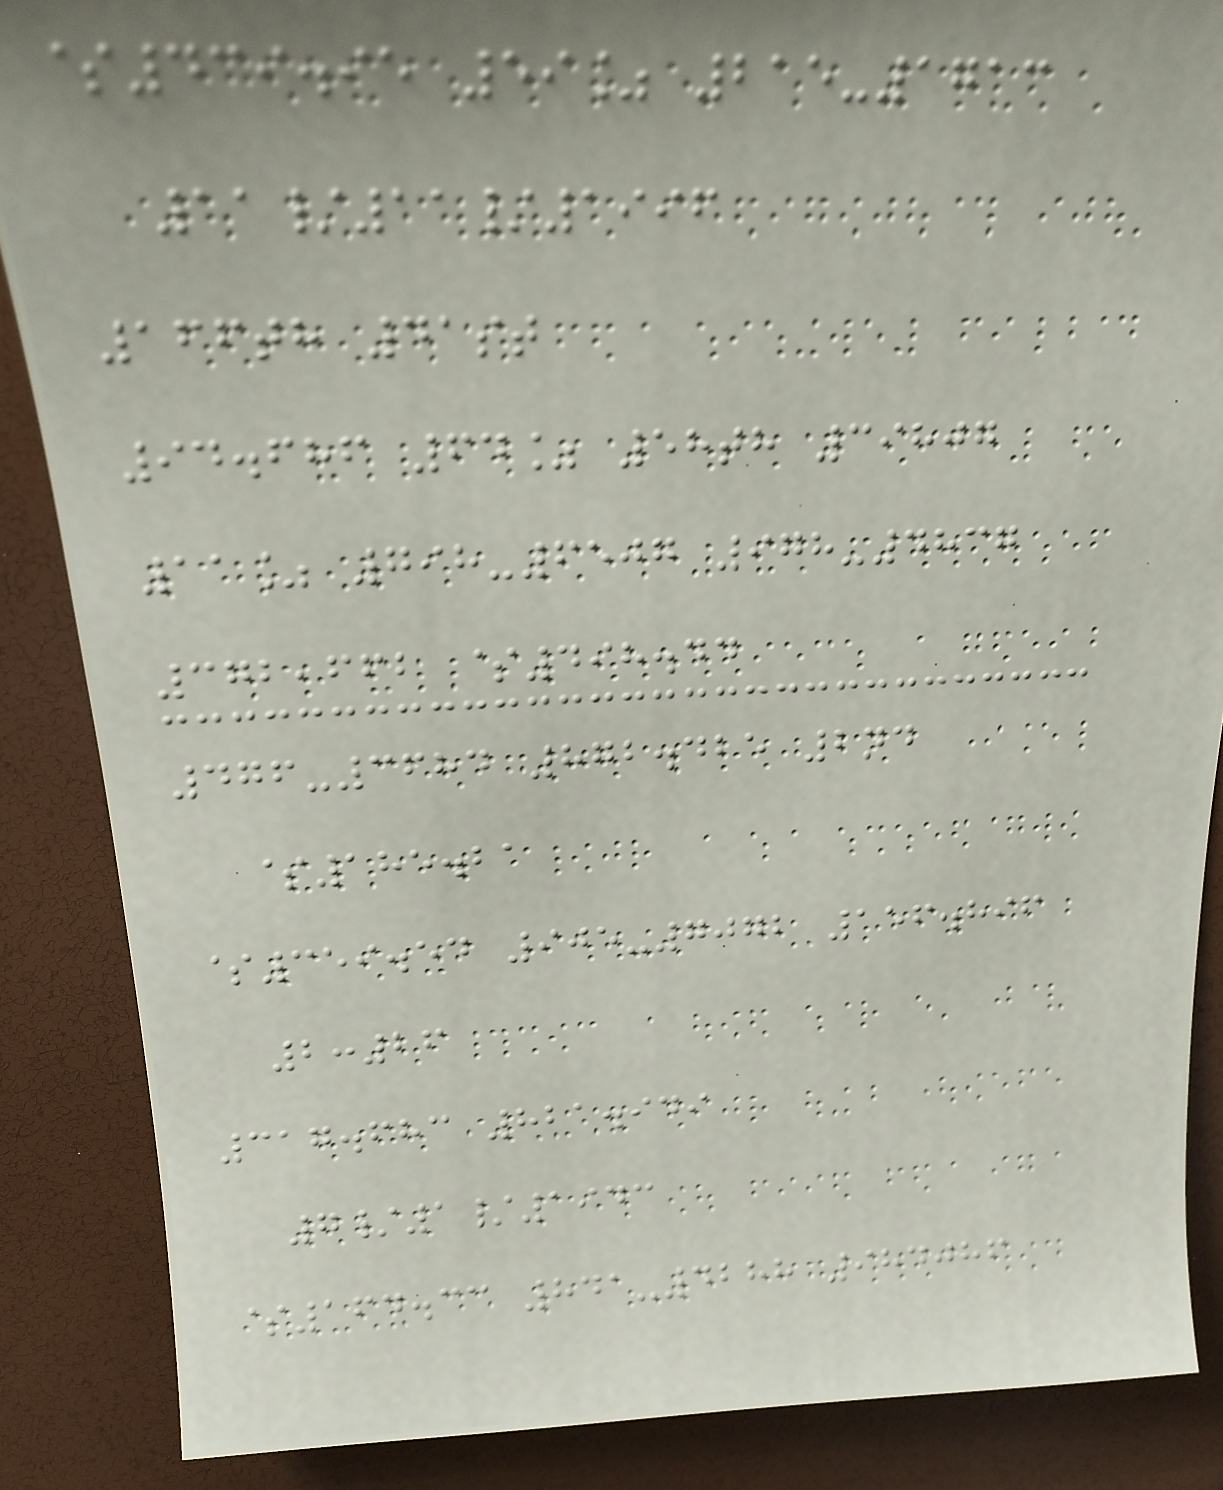$439.95 59% 215-1713
11/11/1996
166th 41st
94.686 64% 58th 39807
11% 798-6507 978-4837
372,662 $498.44
476-3684 872.425 2nd
$185.21
$359.54 905-7072 156.896
2:26
317.683 821.949
7/1/1943
$164.33 841-4288 984086
